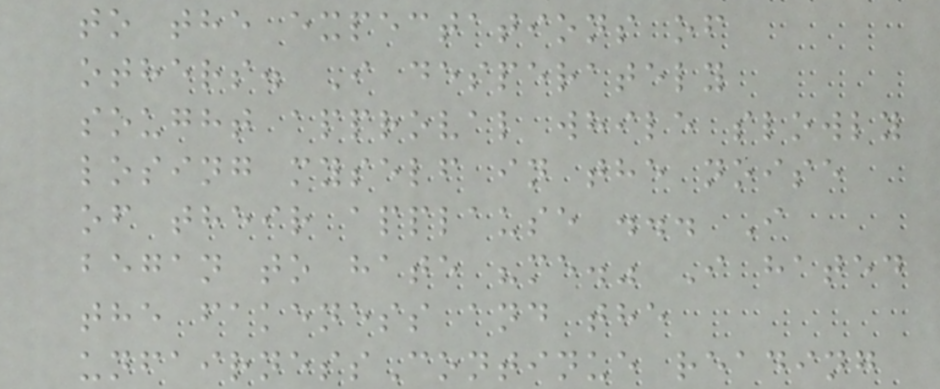to the expectations of
others. I desperately
sought approval while slowly
losing myself in the noise
of their applause ... I
began to hate "me." I hated
the fakeness and the
unfairnessContinue reading
